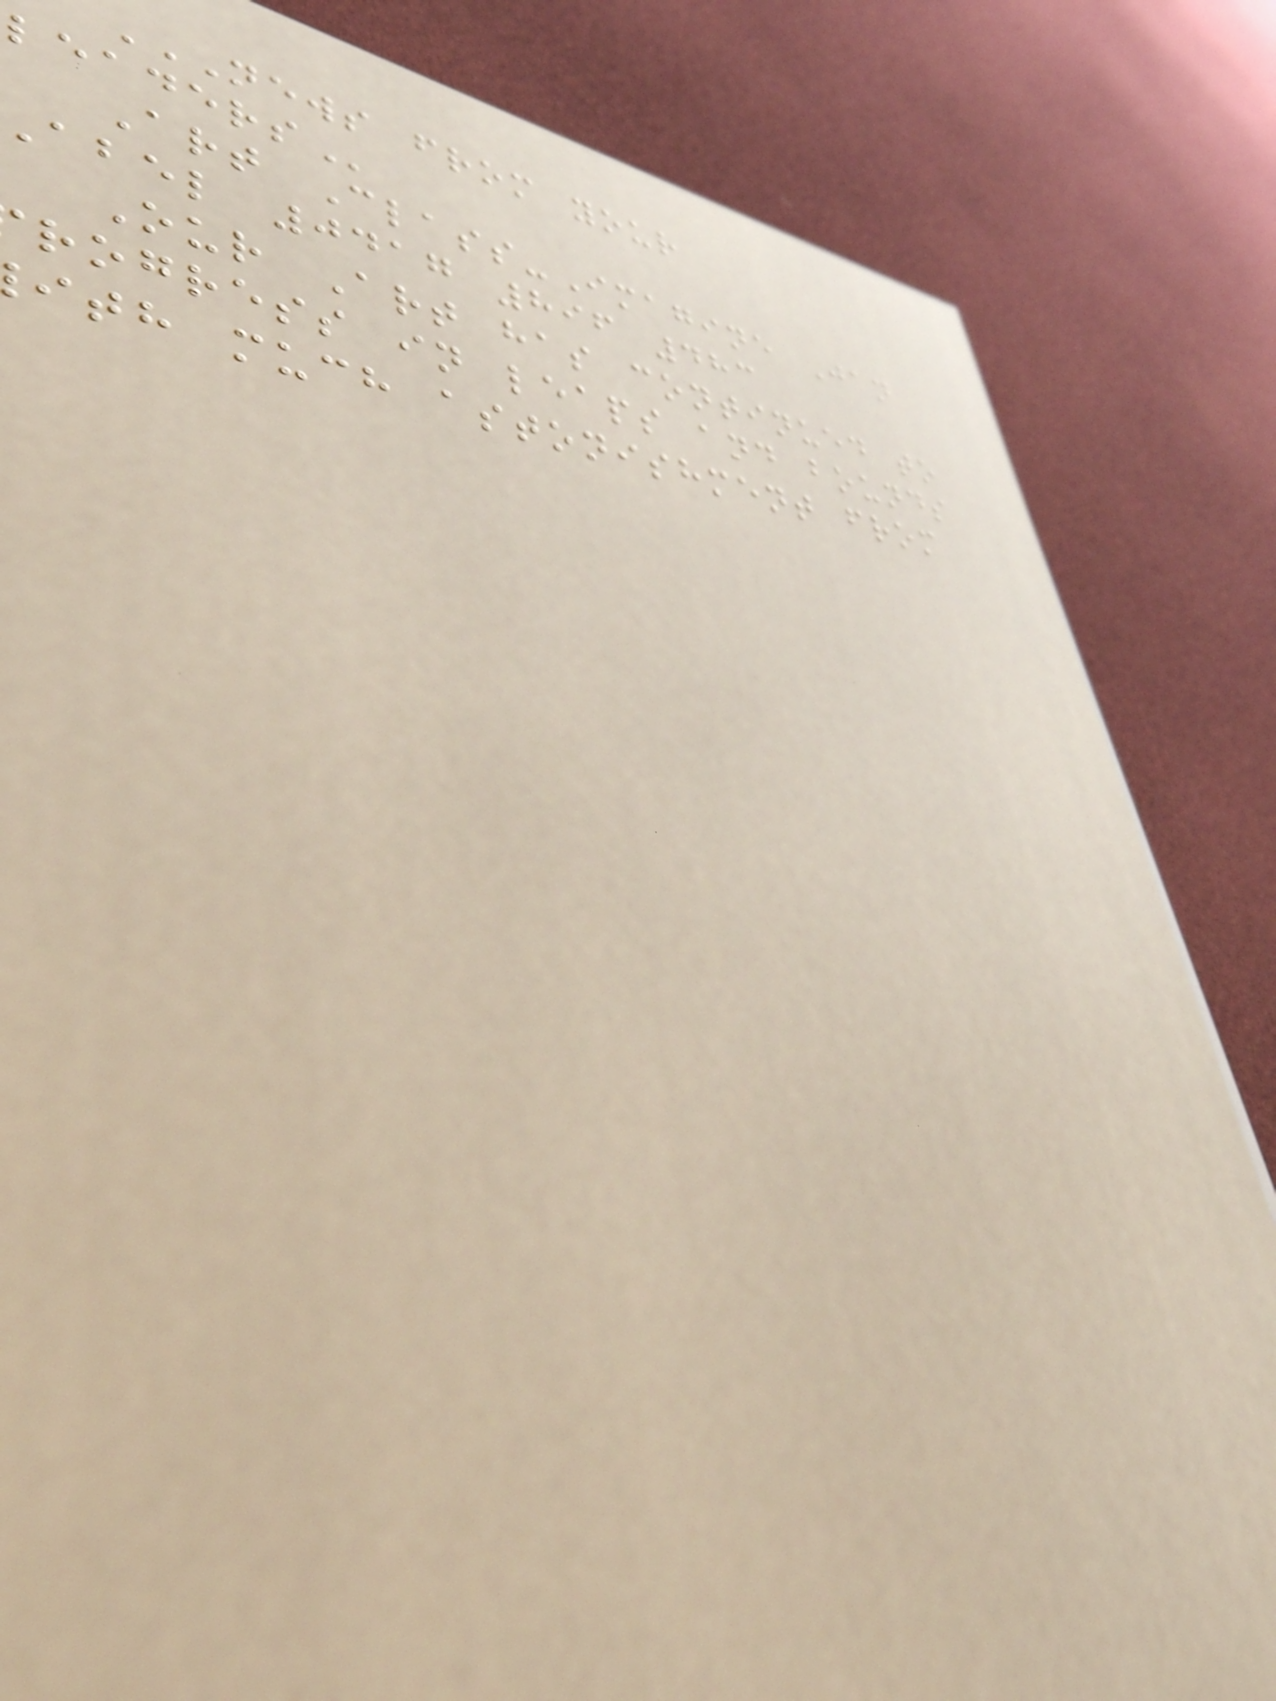NEWS FROM YOUR
Art Class-Imagine Jan
abel 0417 896 483
Our Art has continued to
rogress in leaps and bounds
ith much astonishment from
